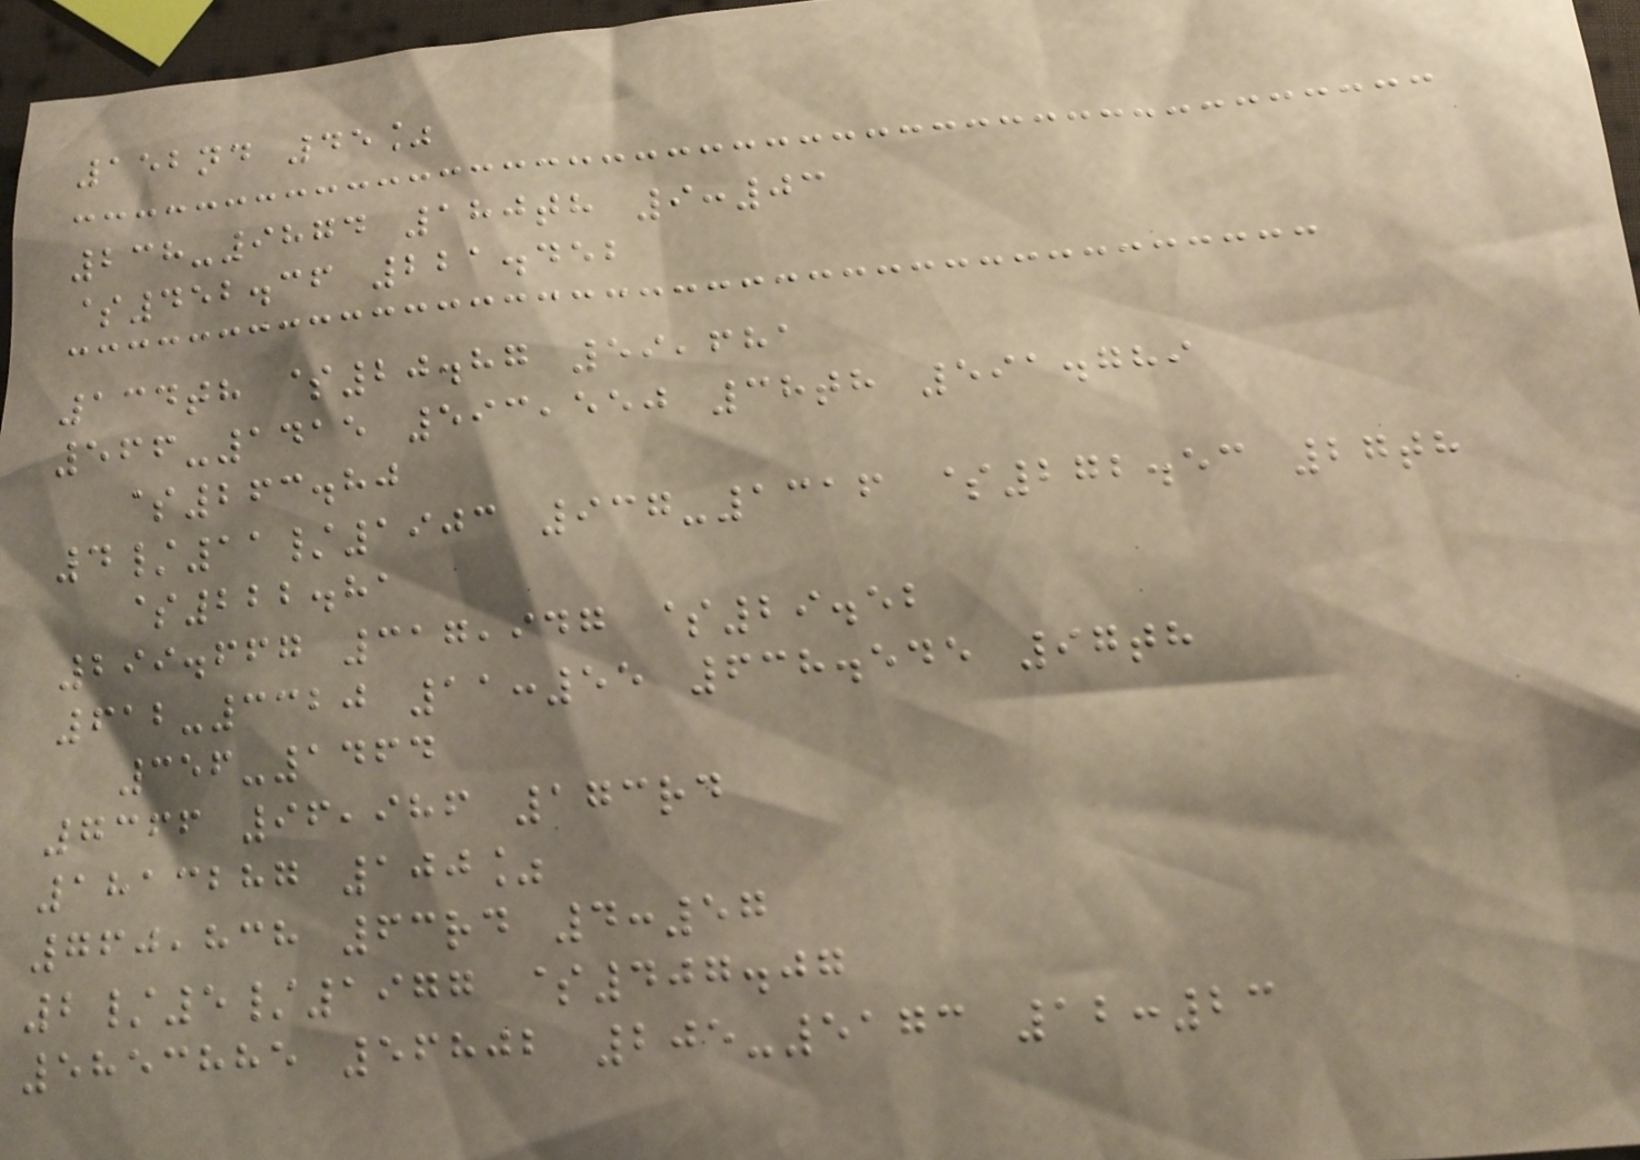152nd 45%
238-9874 180th 9:03
$452.36 221.452
134th $20.87 59,681
566-1415 593,550 38th 591.789
$263.80
4/11/1903 937-1316 $272.53 27th
$222.81
299.667 317,947 $29.52
612-3320 11:55 638.545 97th
356-1464
7366 96,986 173rd
1813287 100%
760,838 63rd 4:57
2/5/1977 $407.07
5853885 56802 205-5173 12:23
